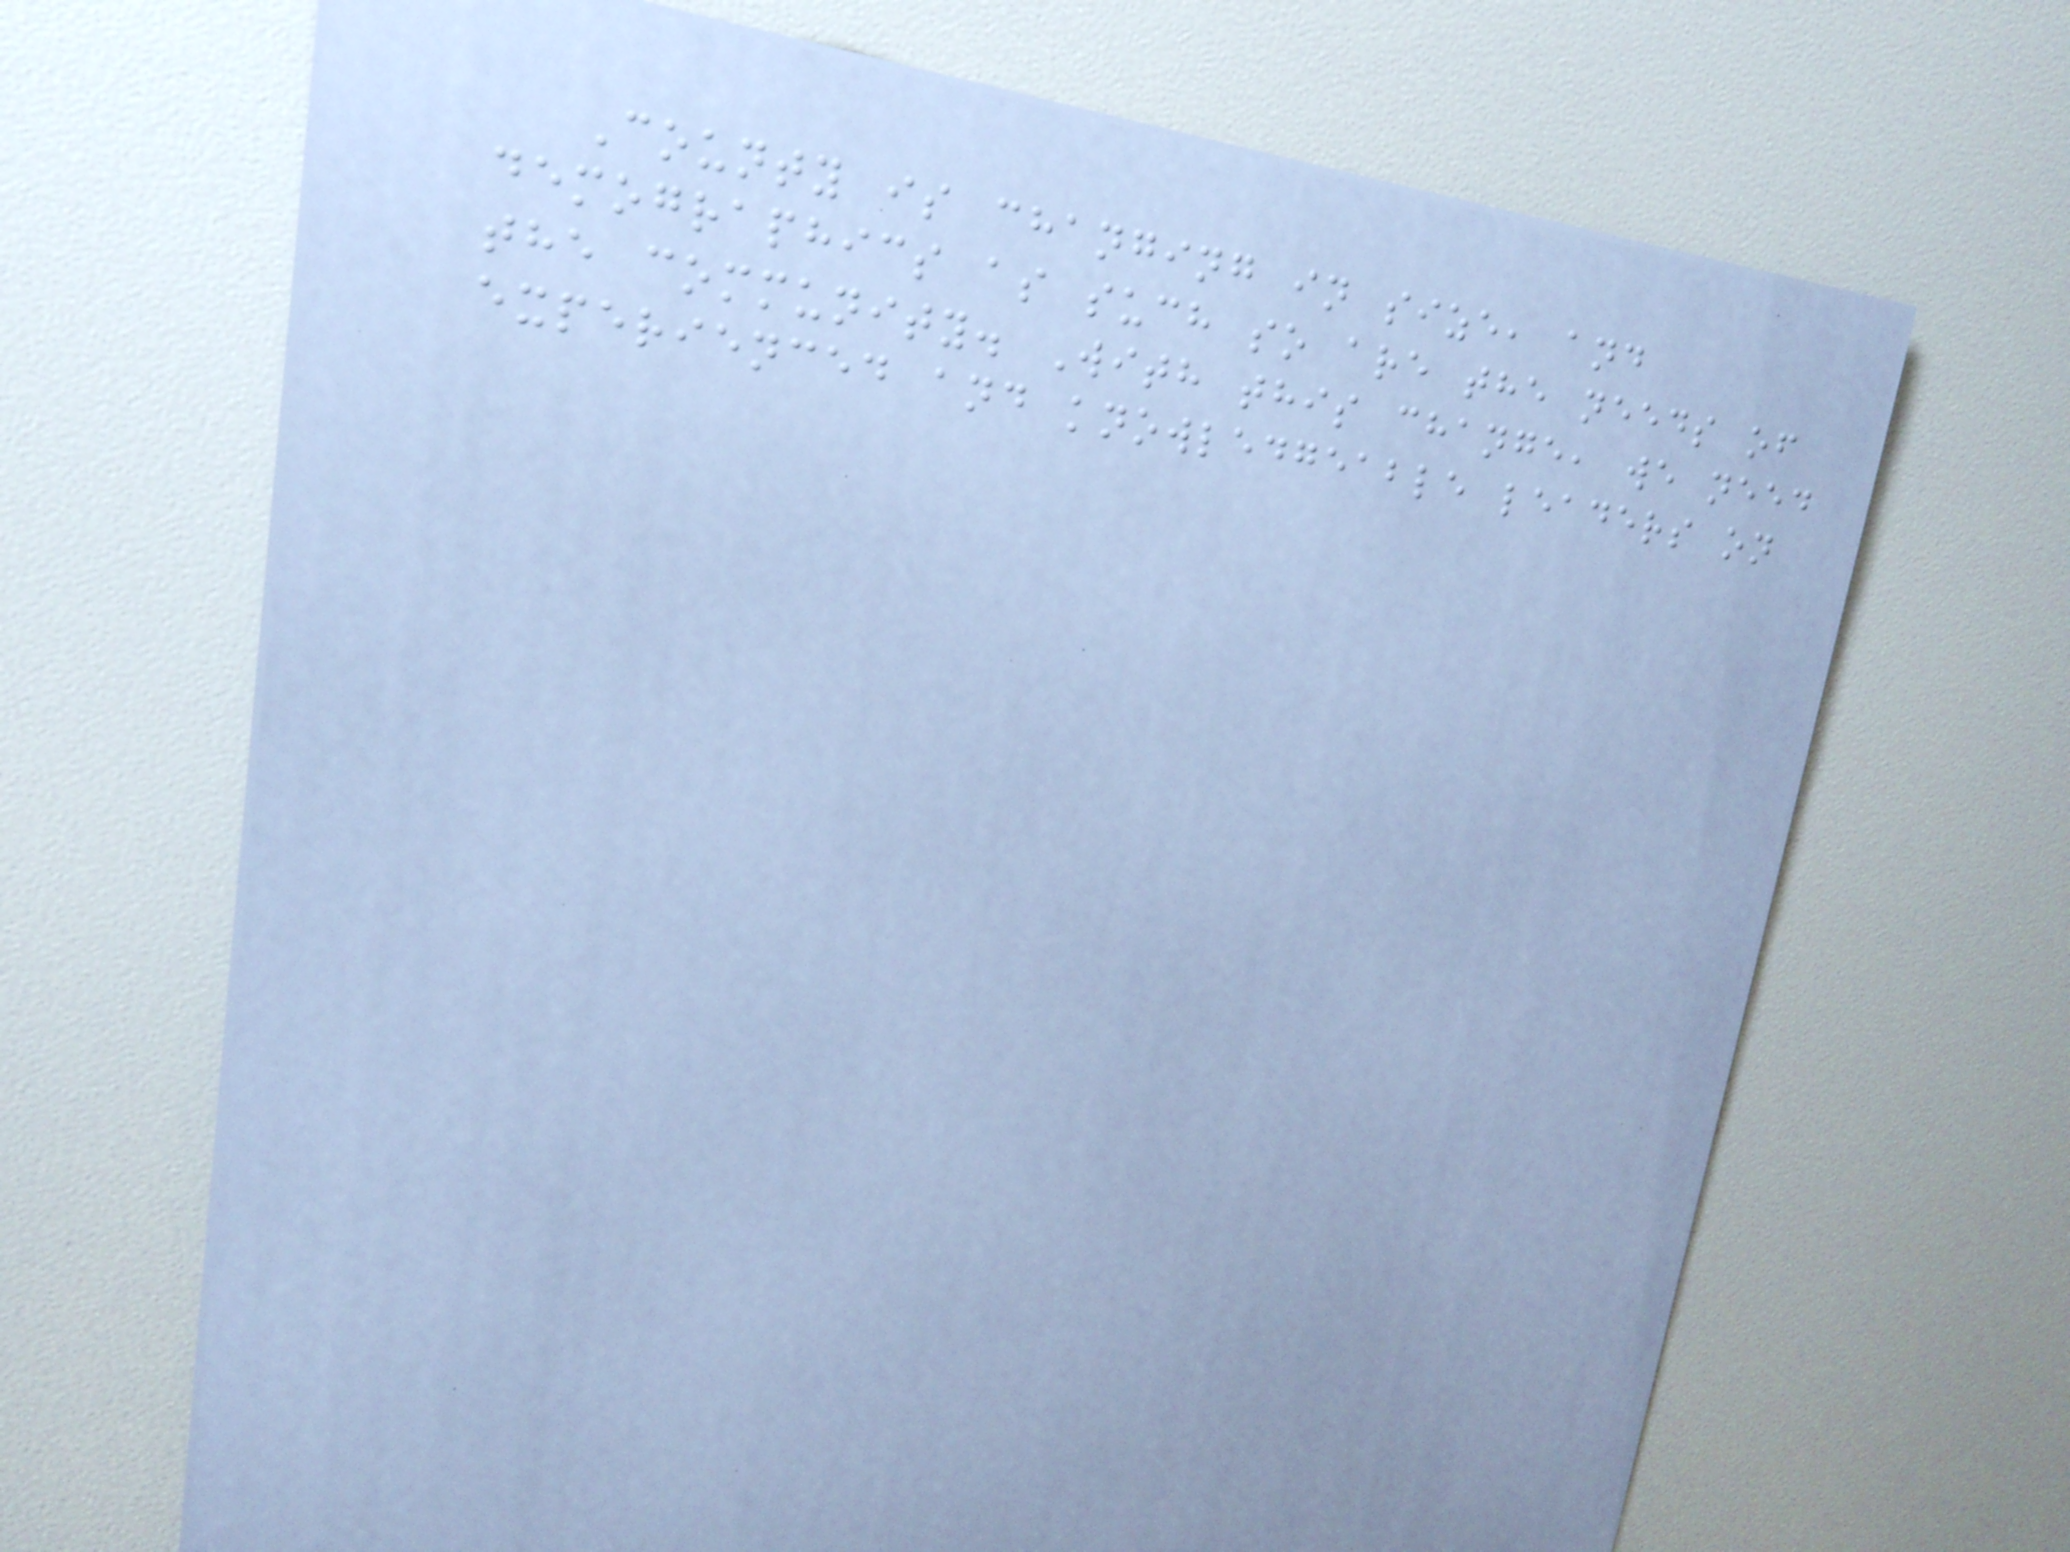County is changing in size, and
demographics as such so are the needs of
the community. With this change, we need
experienced and knowledgeable leaders on
